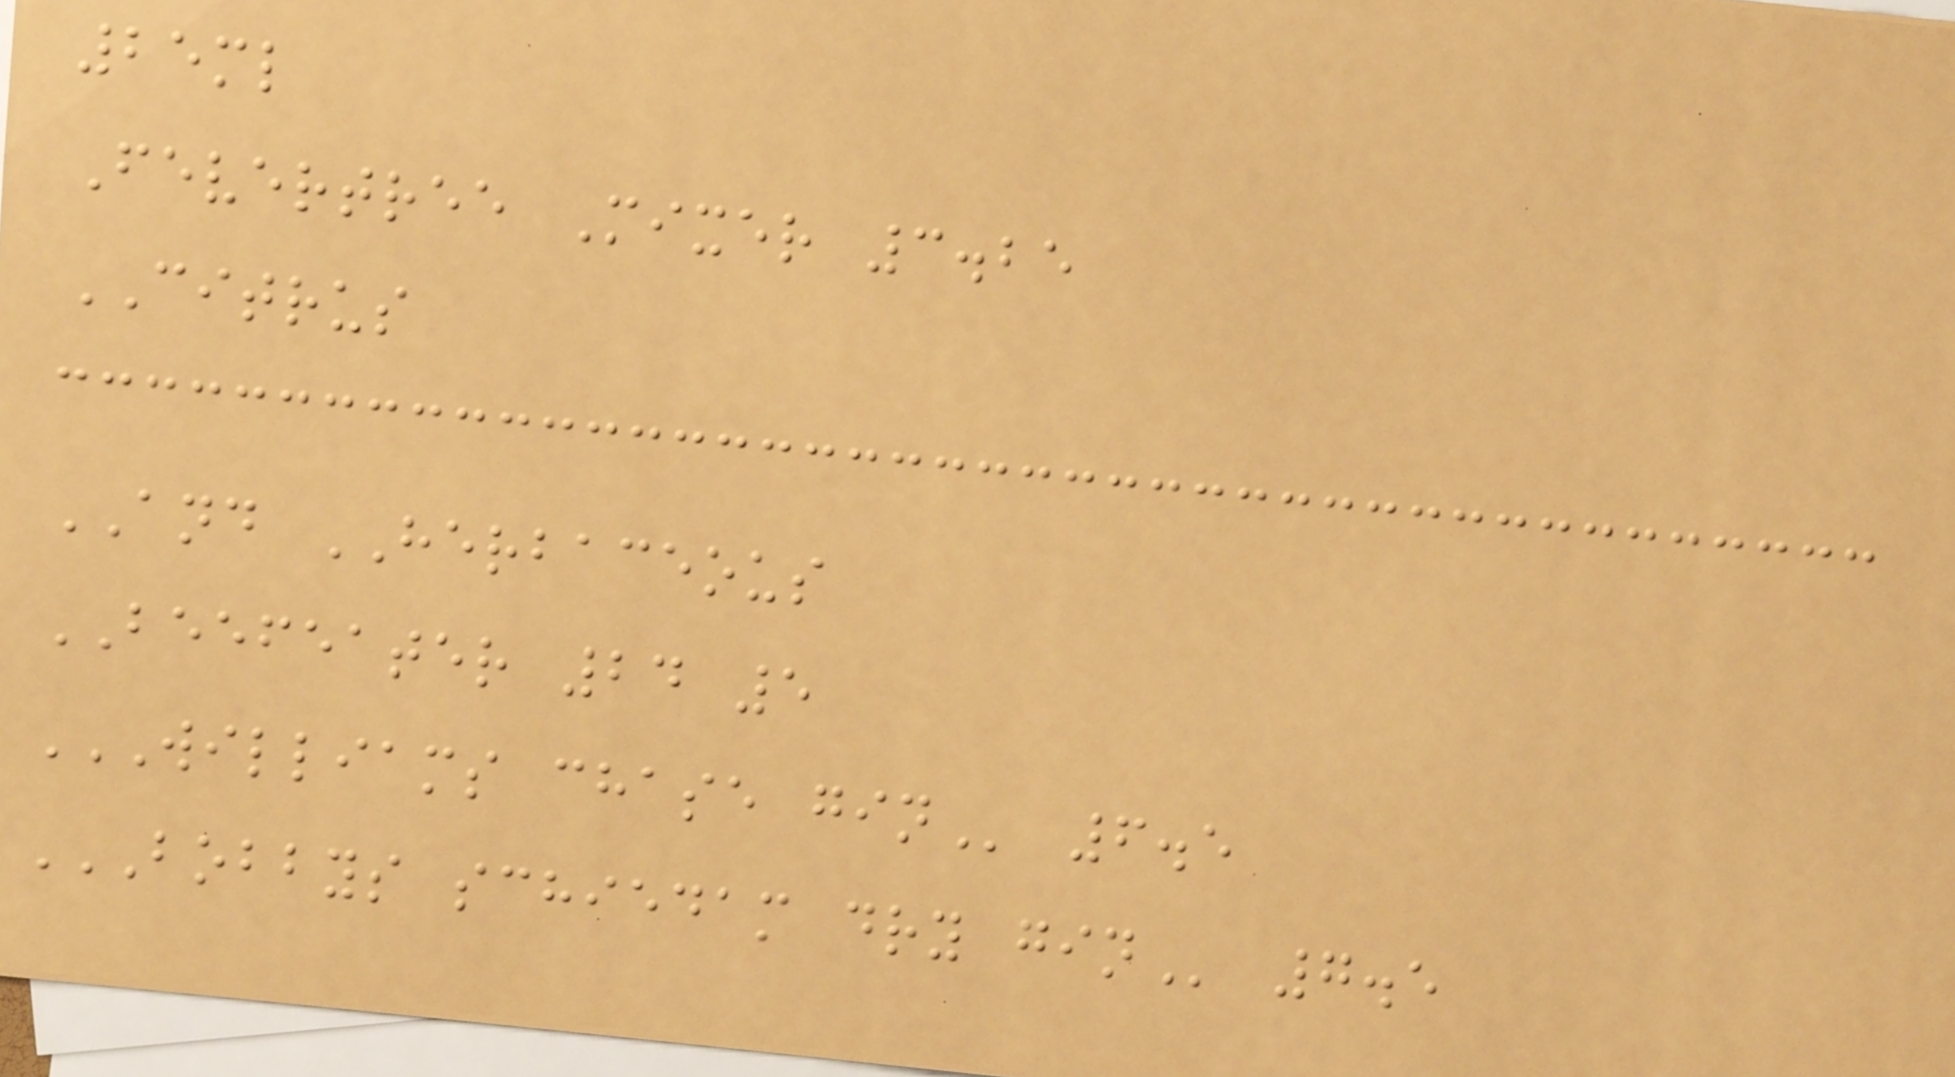25ml
Fevertree Mixer 3.25
CITRUS
AND HERBACEOUS
BEEFEATER 24 5
WILLIAMS CHASE GIN 6.5
BOBBYS SCHIEDAM DRY GIN 7.5
